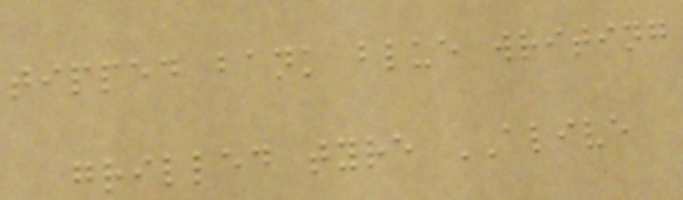tipped bank blue writing
grilled tyre ALIVE
